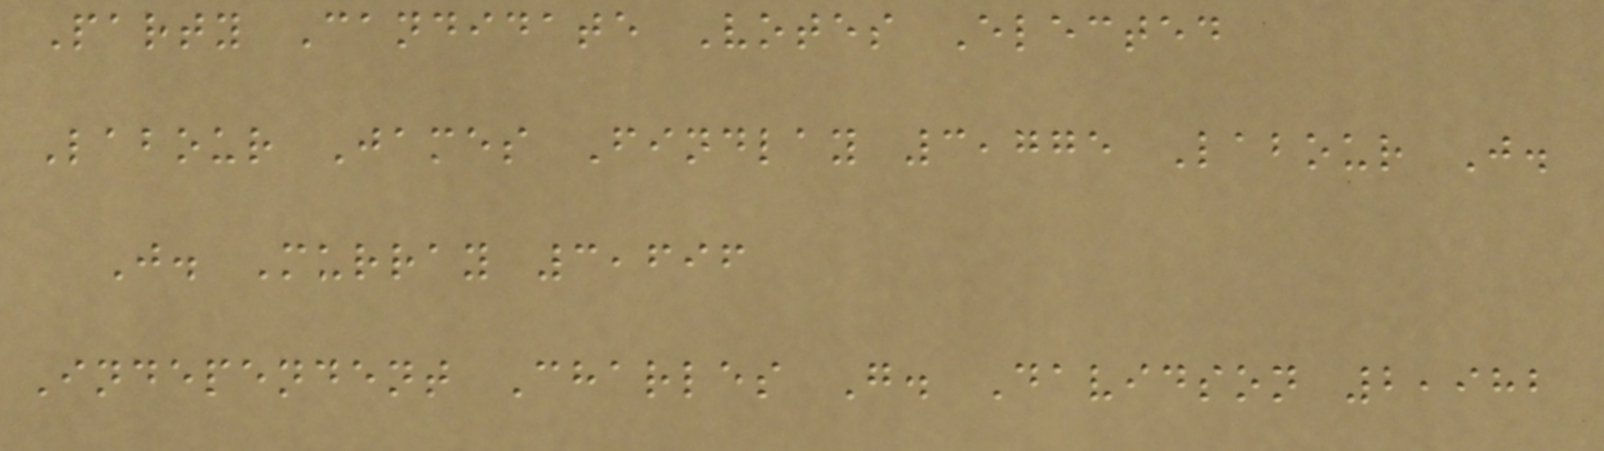Party Candidate Votes Elected
Labour James Findlay 3,775 Labour J.
J. Murray 3,696
Independent Charles G. Davidson 2,982
